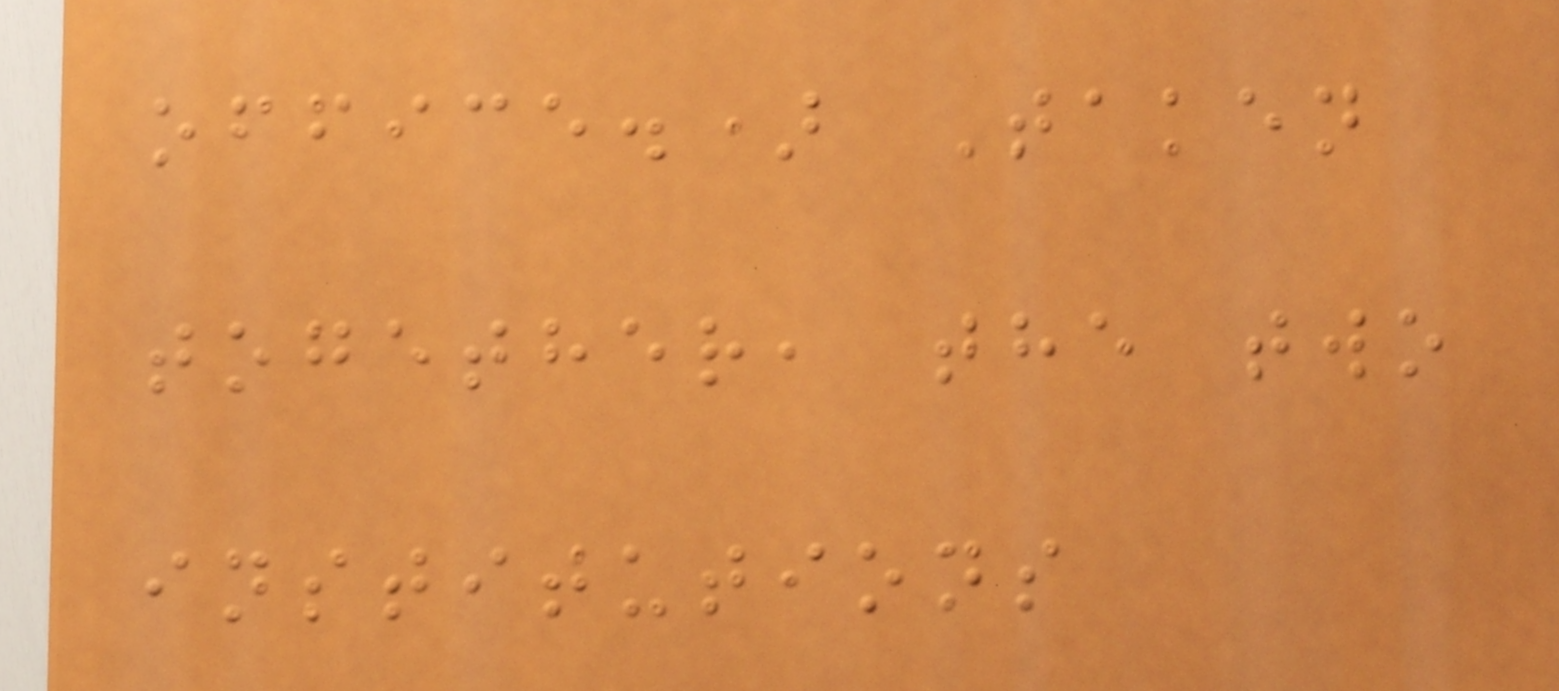office.) Taken
together, the two
institutions
